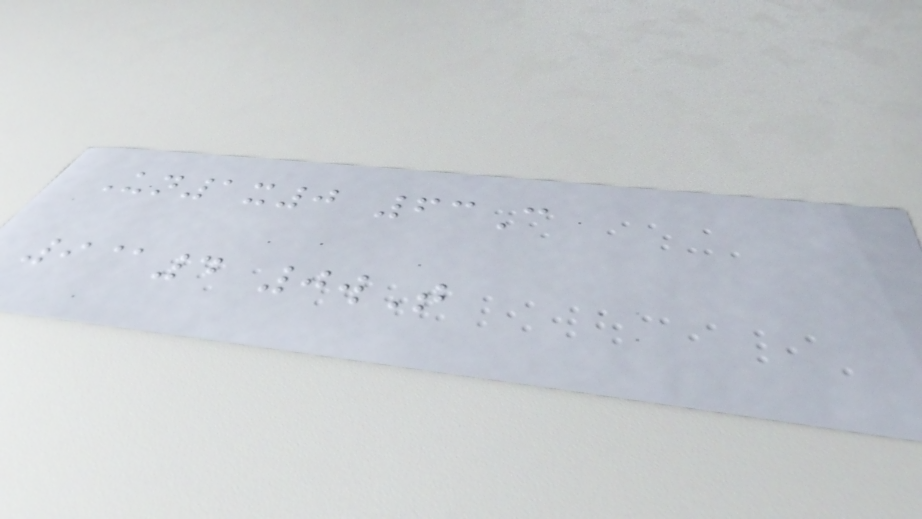Un1x0 63C
9@4 0wT
